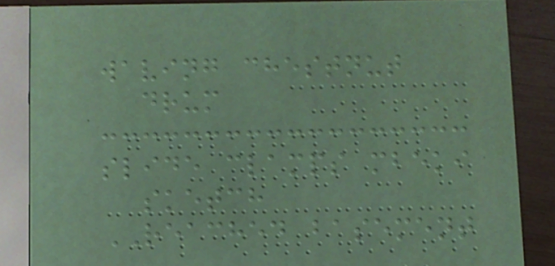waving chestnut
drum
slide clamps mbeki
sketch
REACHED basement
